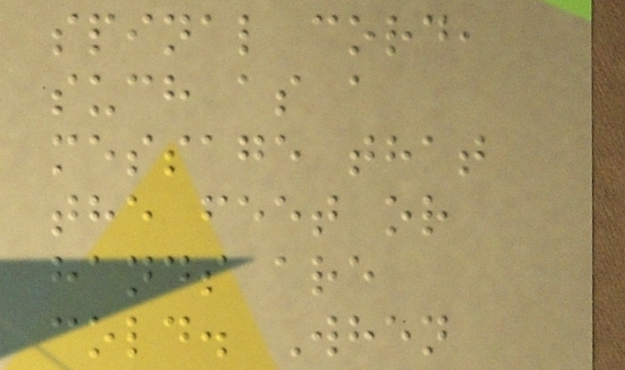spinal cord,
such as a
message that
the feet or
hands are
cold. When
